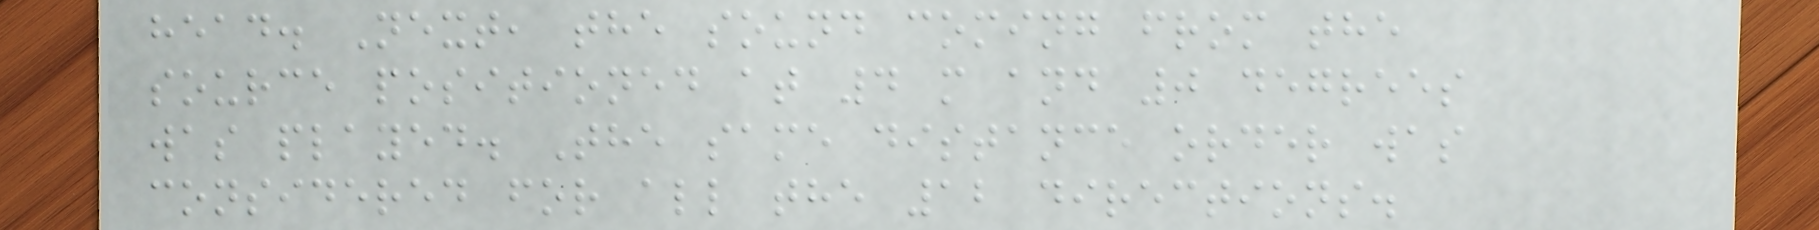head. Next, the sound coming from the
source positioned at 4 m and 0 degrees
was played. The same distance order was
considered for all the 12 directions.
